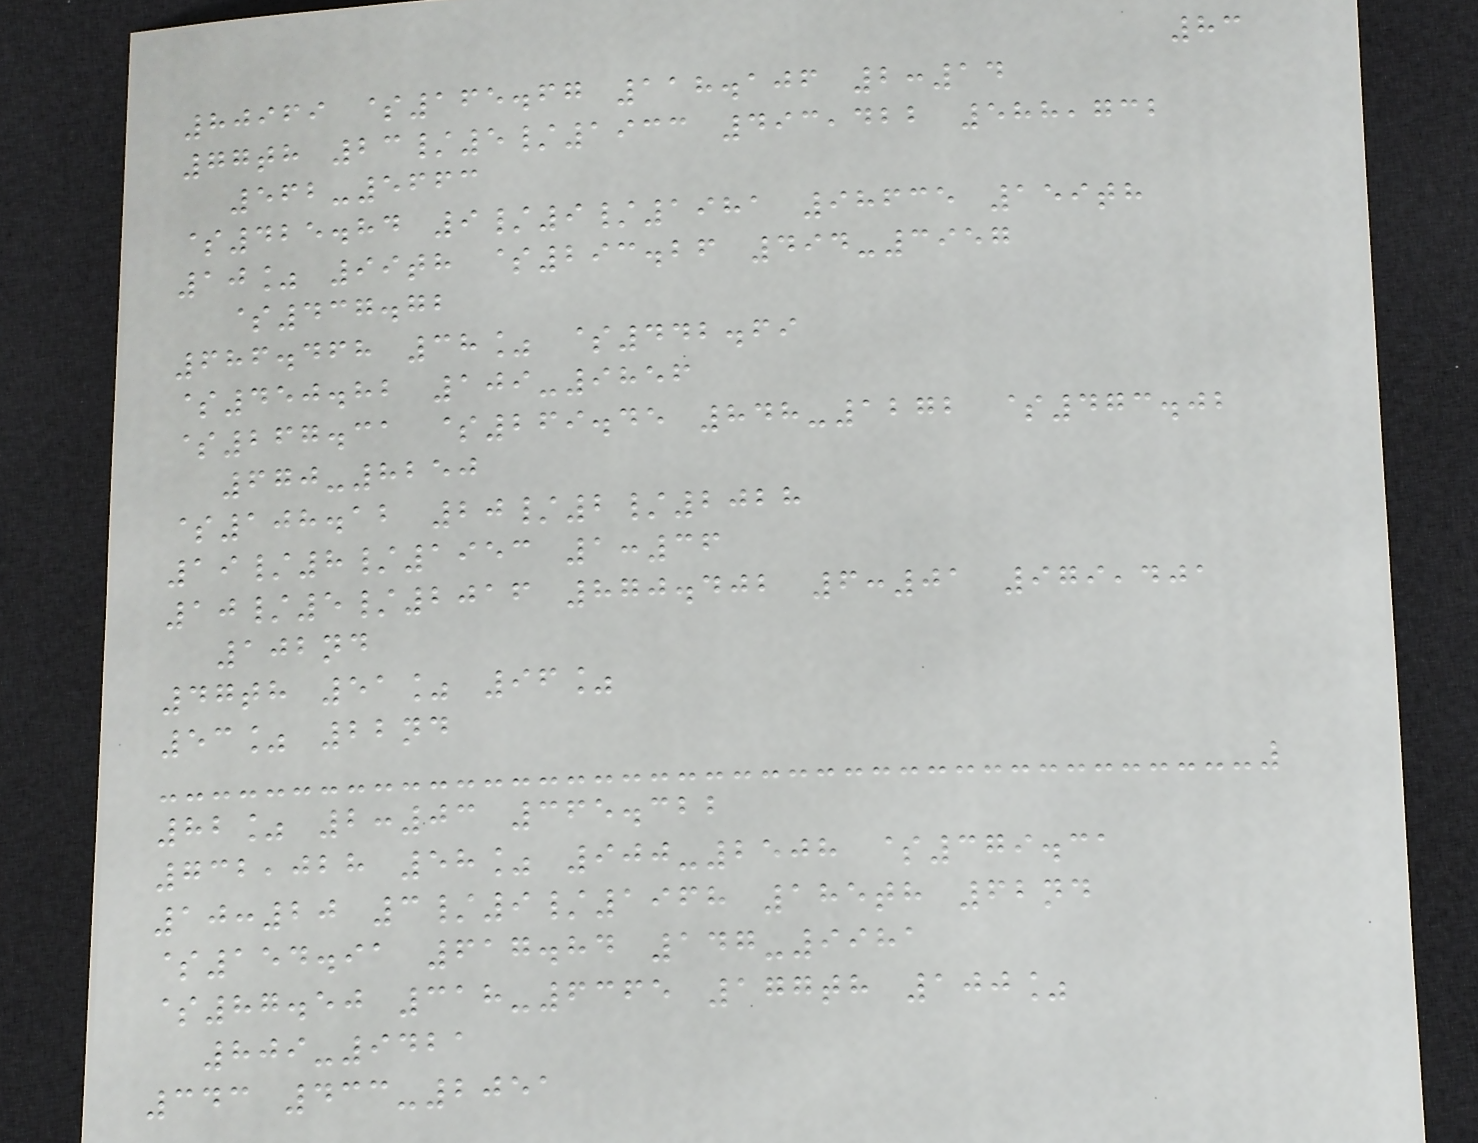83
80969 $165.67 118.106 2:14
77th 23/5/1933 493,422 588,732
562-5663
$425.84 9/9/1981 98635 159th
10% 99th $293.26 494-3957
$437.72
686.468 38% $442.69
$450.82 109-9856
$267.31 $269.45 848-1272 $473.02
670-8250
$108.12 20/2/2028
19/8/1953 1:36
10/5/2016 870.402 6:01 979,401
102nd
47th 51% 96%
53% 22nd
82% 2:03 365.322
732,028 58% 900-2508 $379.31
10:20 3/9/1968 185th 62nd
$154.91 617.84 147-9981
$87.50 318-6365 177th 100%
809-9421
343 433-2051
